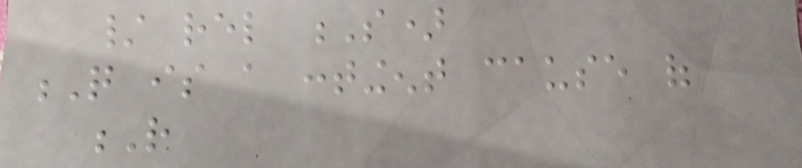/ rel S)
Q is a contingent cause of
R
